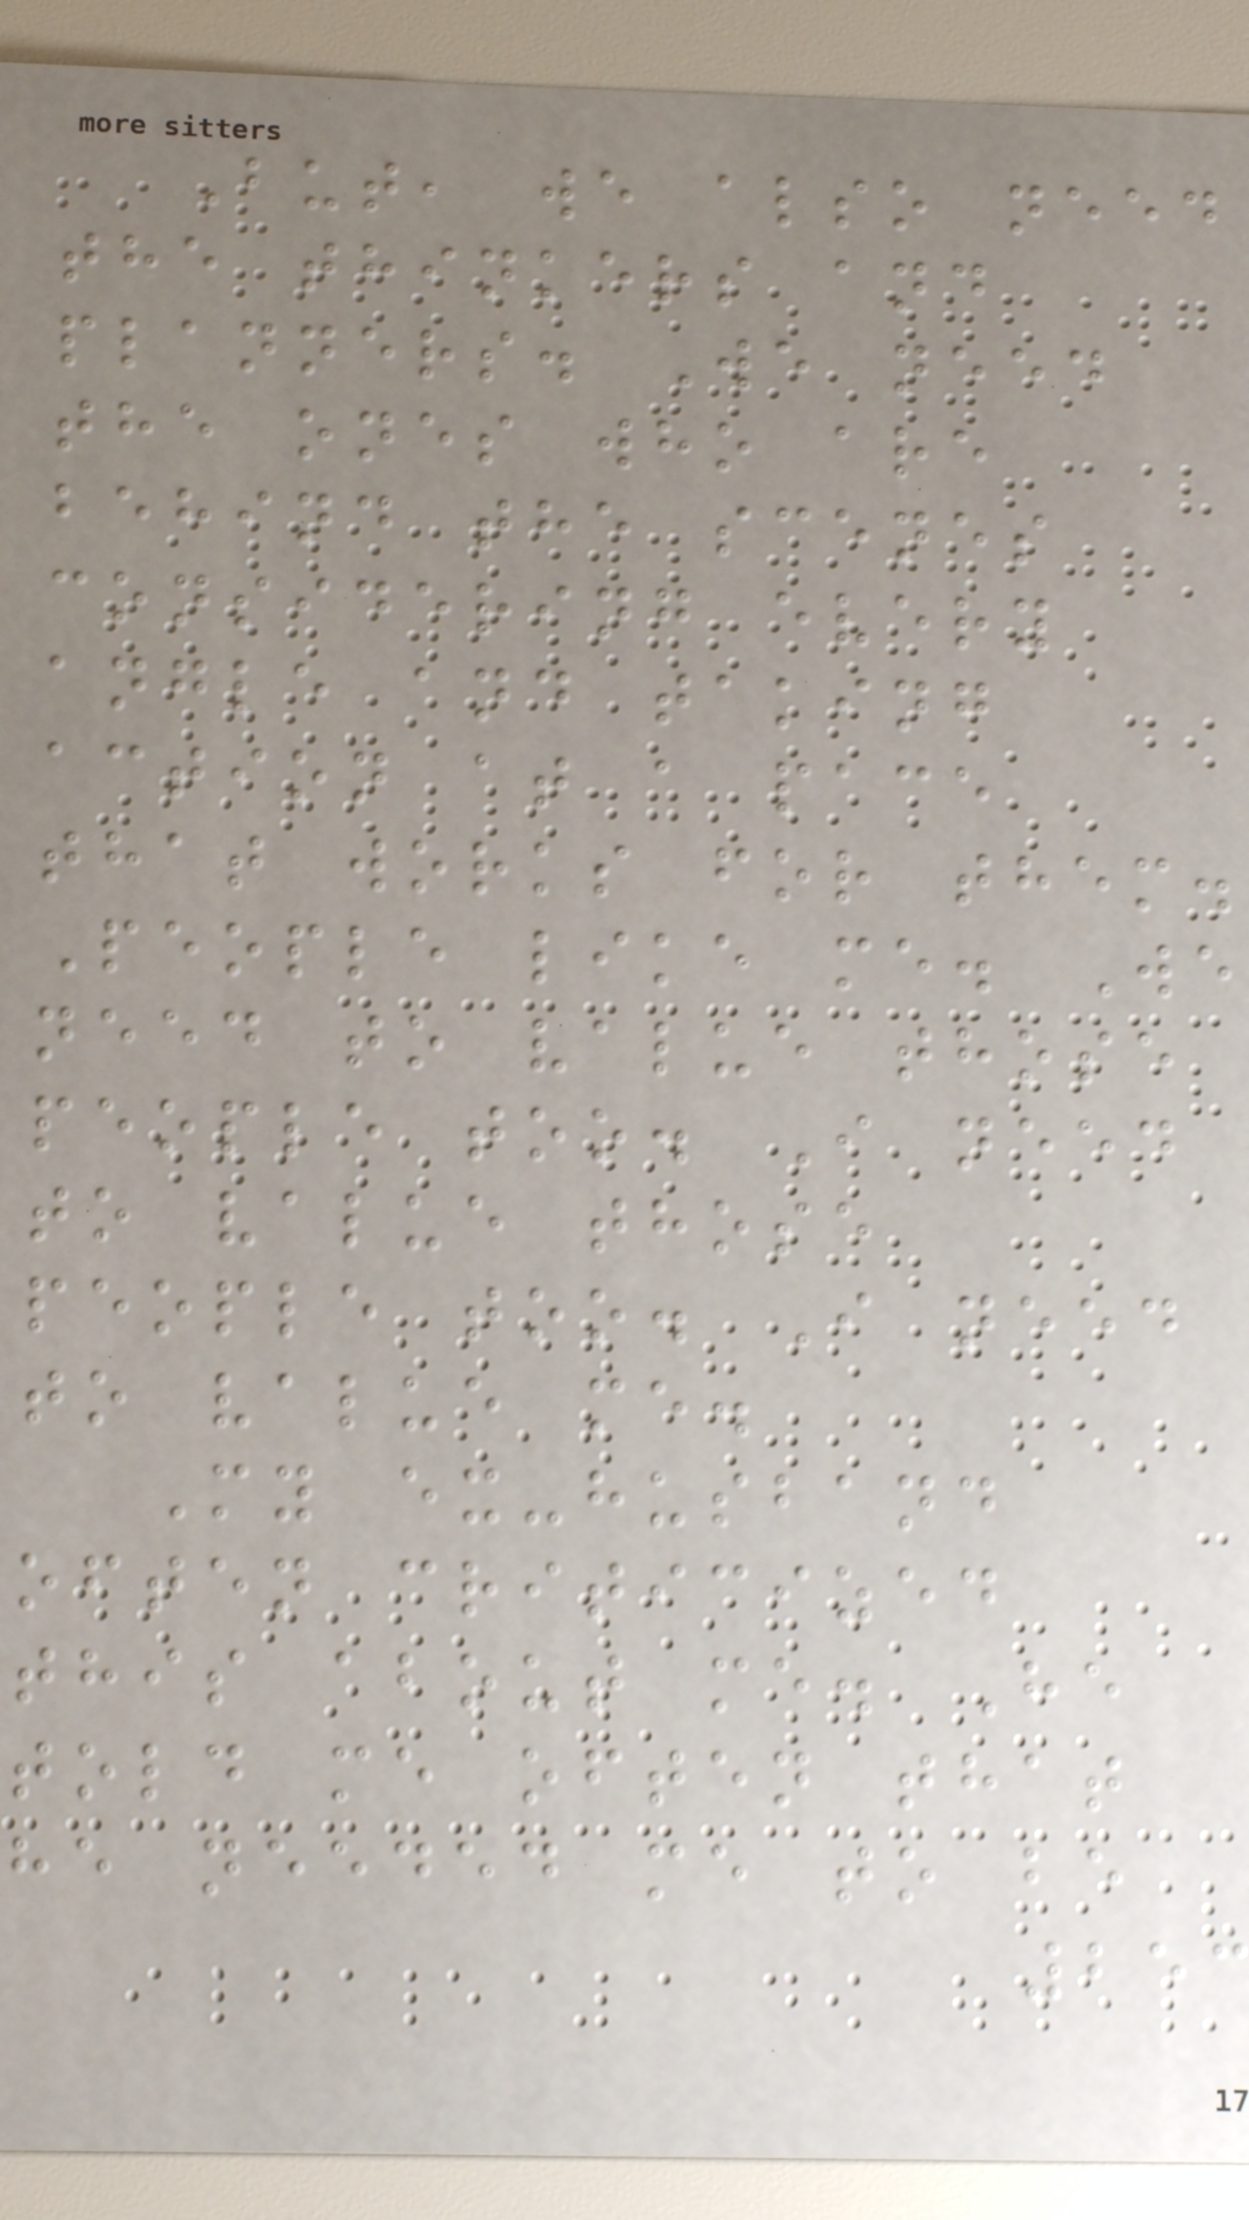But, we also need
the thinkers and
planners. We need
the ones who are
behind the scenes
considering every
angle and taking
action at a pace
that works for them.
People like me. We
need to value those
people too. I need
to value those
people too. I need
to value me.
My ex-husband
often criticized
this about me. He
told me often that
he needed me to be
